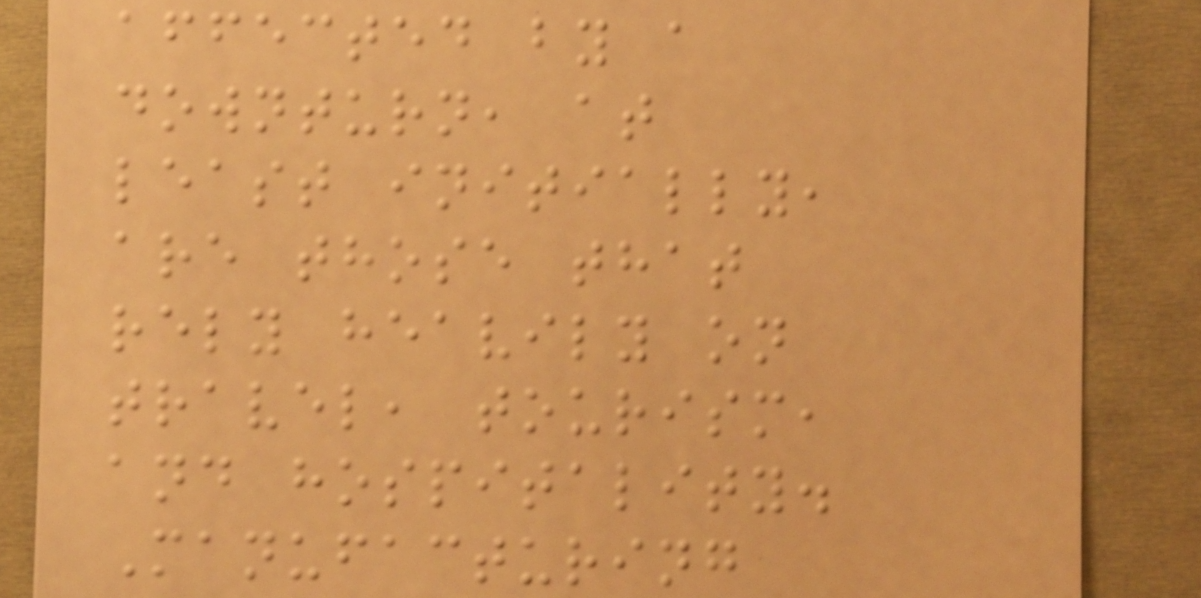affected by a
downturn, at
least initially,
are those that
rely heavily on
travel, tourism,
and hospitality.
Manufacturing
